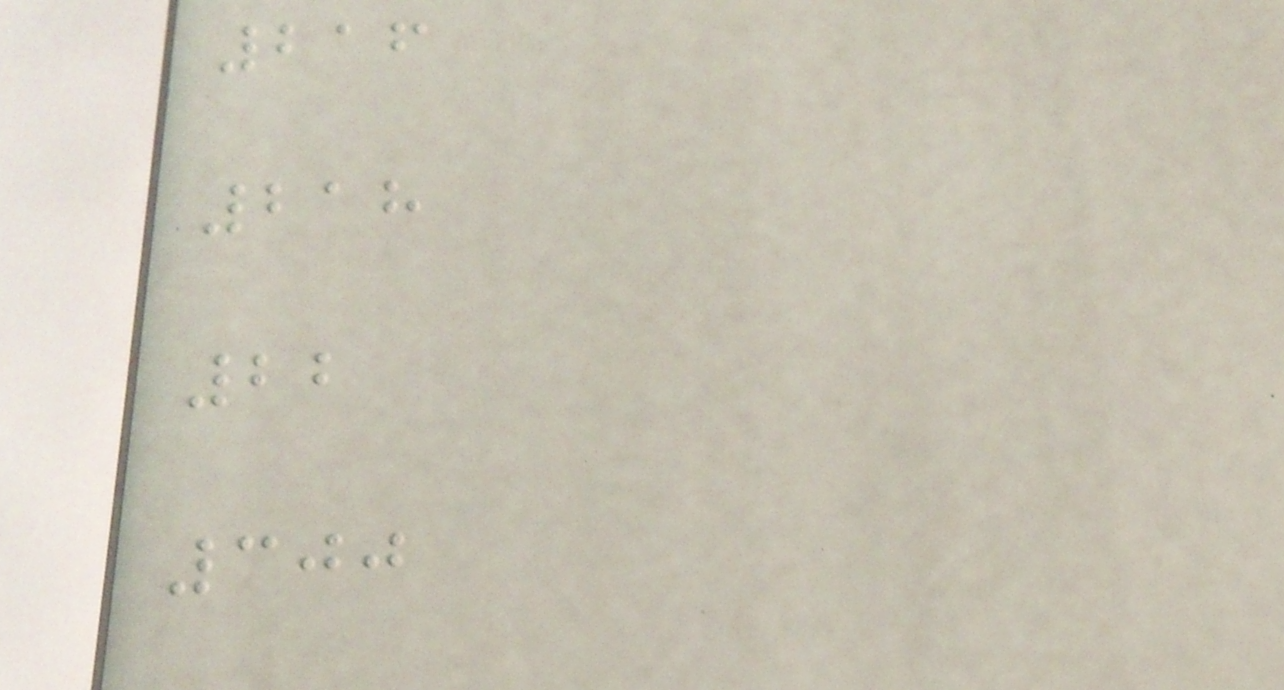216
218
22
300
